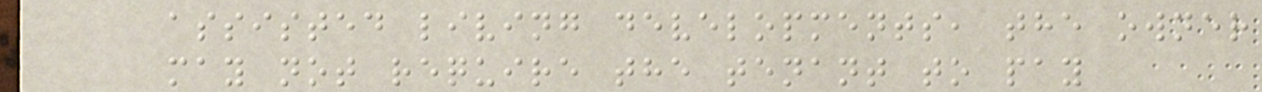assisted living developments, the owner
may not require the tenant to pay
